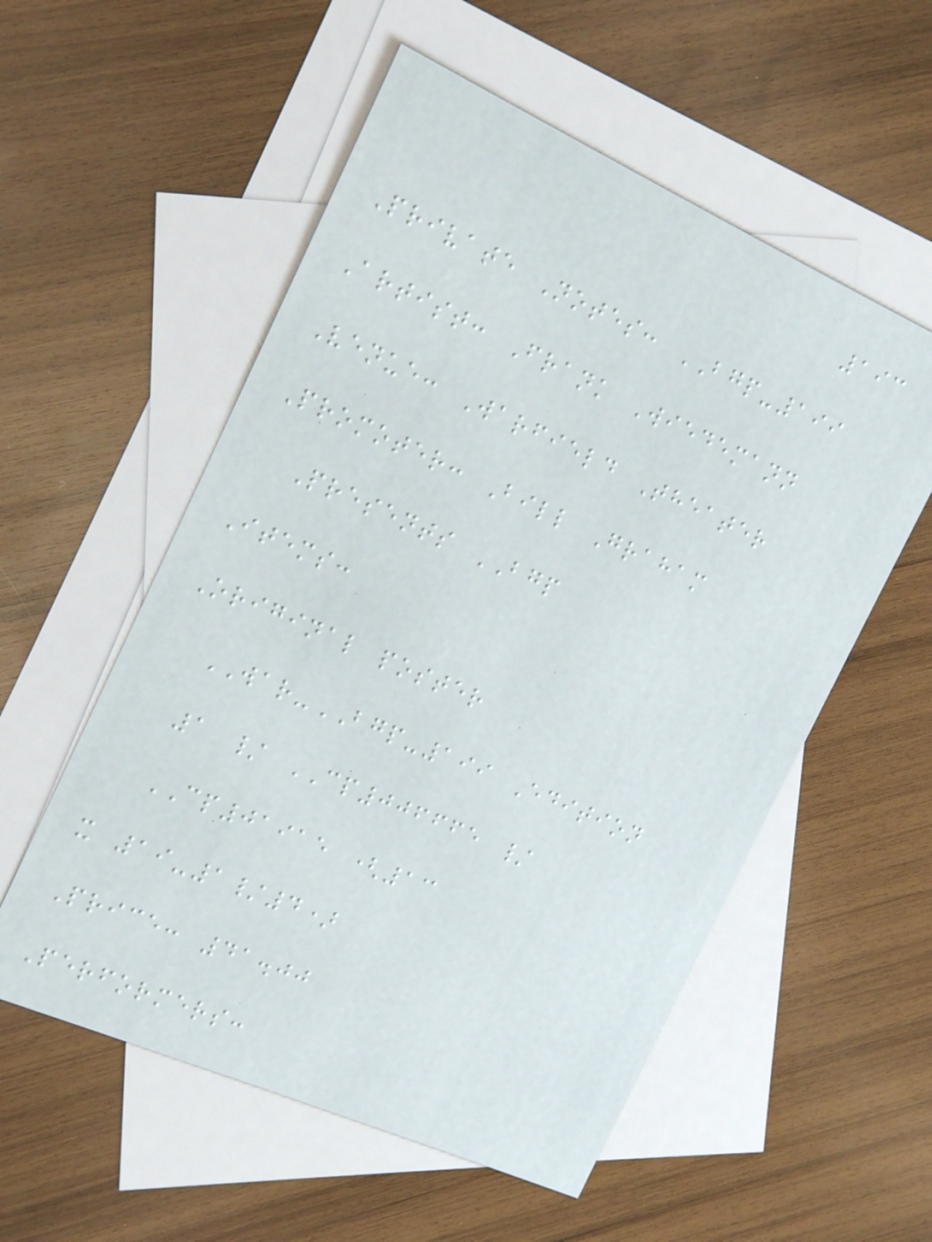193
Private Notes: BGP-199
Artist: Frank Wiedemann
Venue: Warfield Theater
Promoter: Bill Graham
Presents BGP
Items:
Original poster
WAR-BGP-199 Edition
1 / CP006665 /
CP01915 (13
x 19-1/4)
Price: 41.00
Performers:
